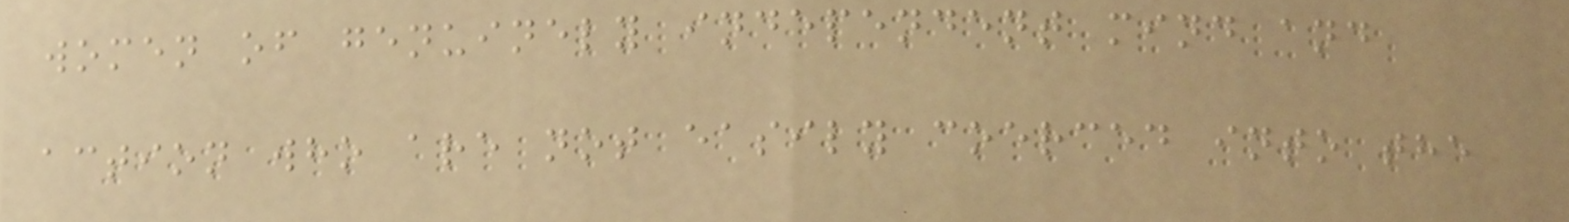women of genuinely independent mind and
action who are not easily coerced into the
